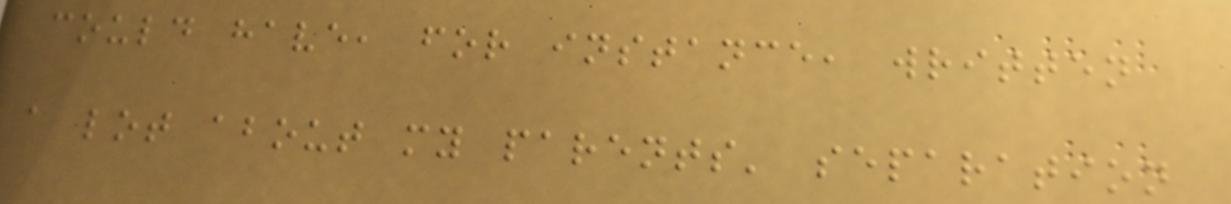could have, for instance, written
a lot about my parents' separation
